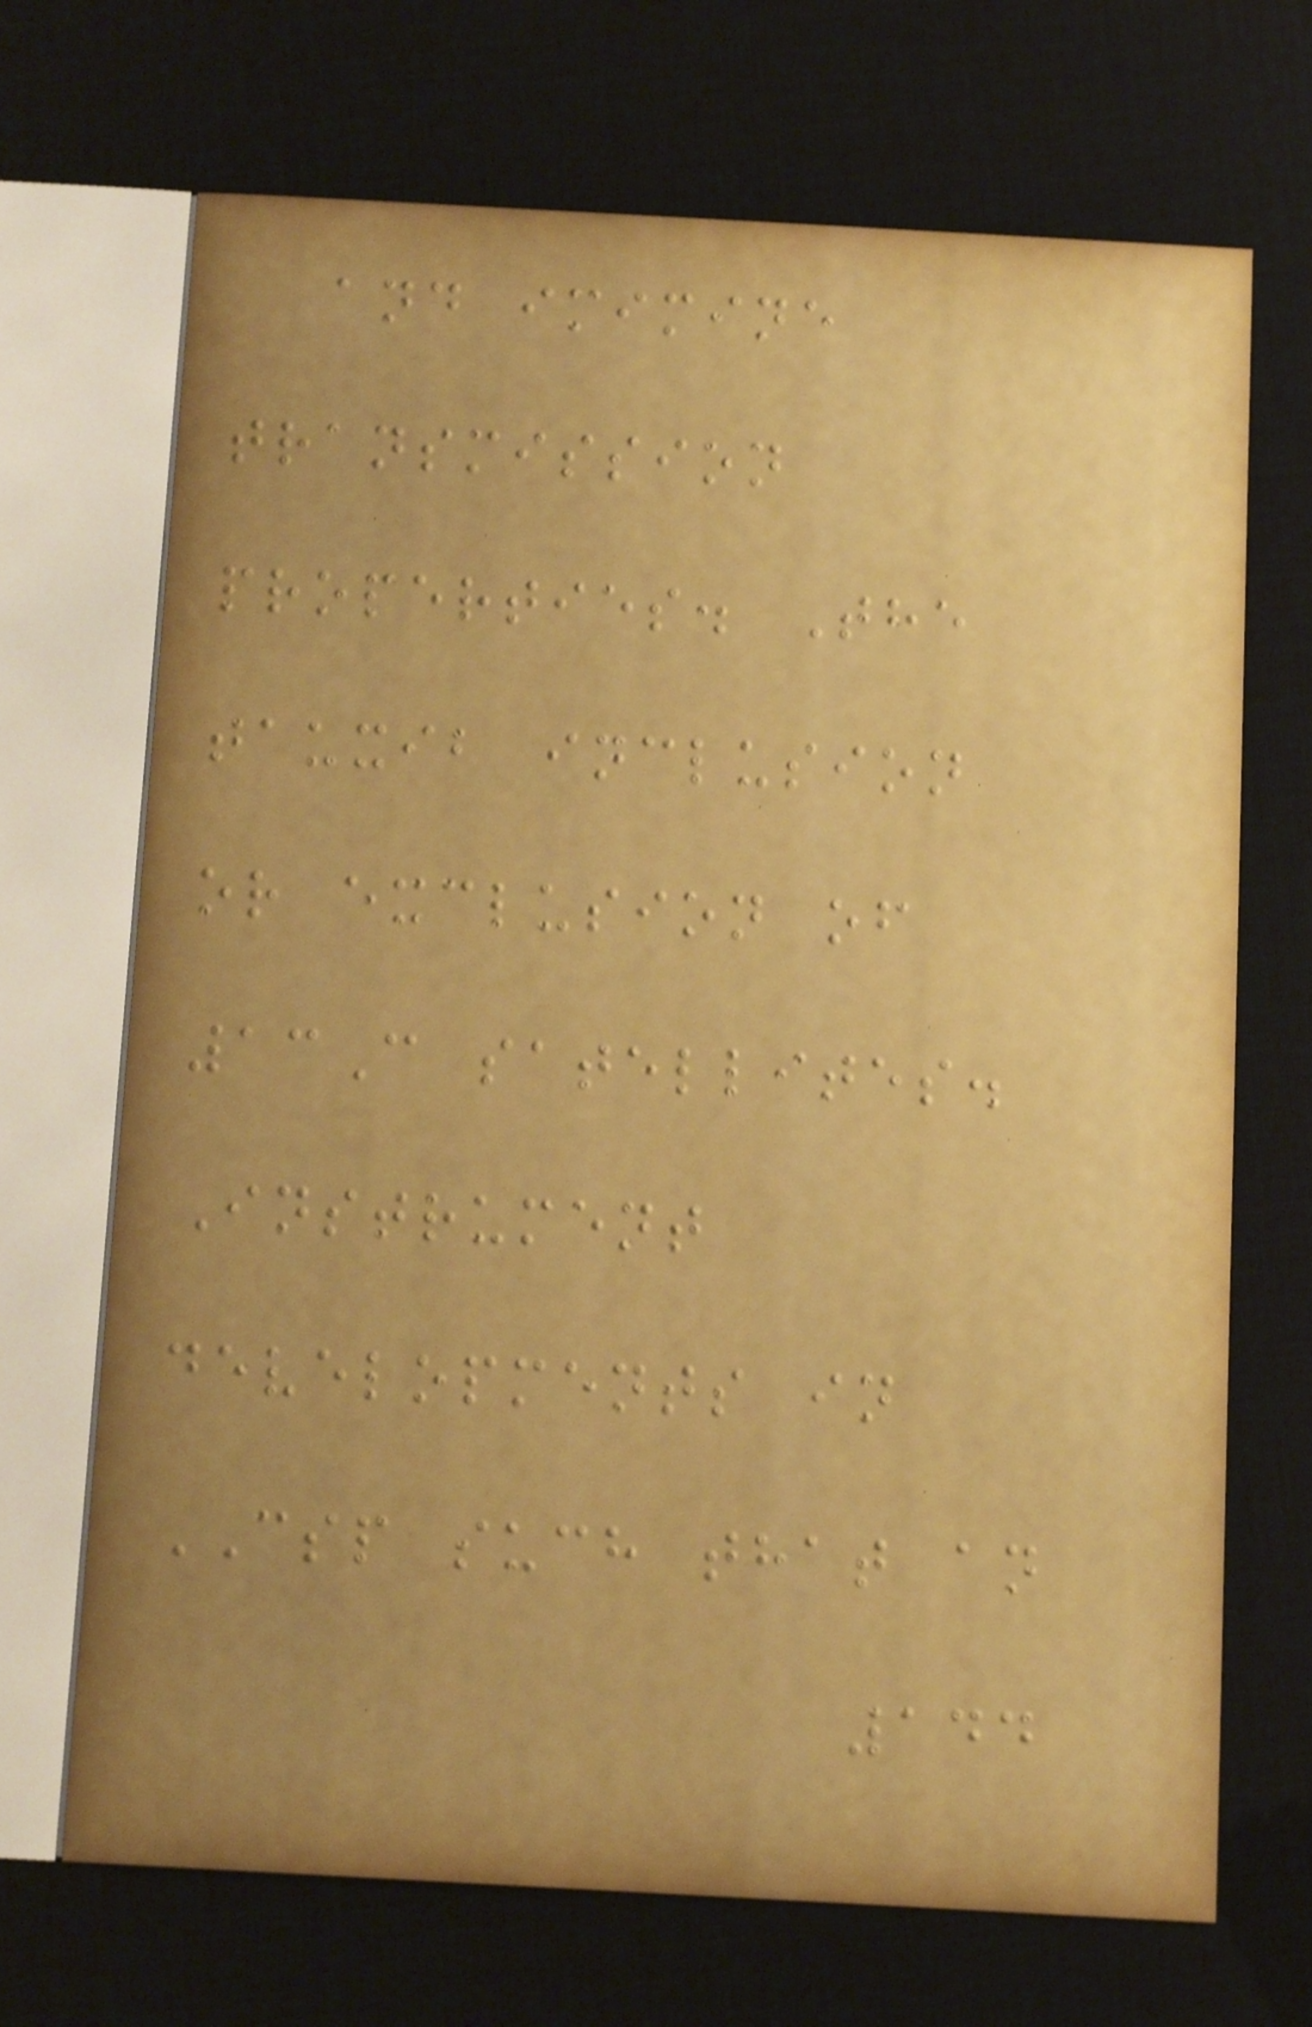and imimine
transmission
properties. The
tauxib inclusion
or exclusion of
13C satellites.
Instrument
developments in
CSP such that an
144
